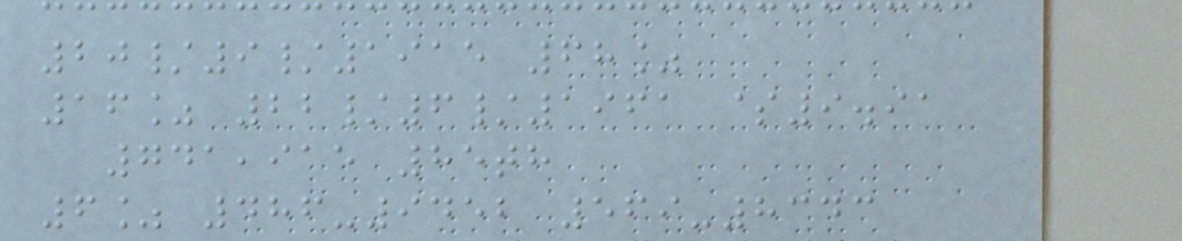20/9/1915 68%
16% 22/6/1961 $9.91
741,915 85th
6% 486-9452 569-8343
